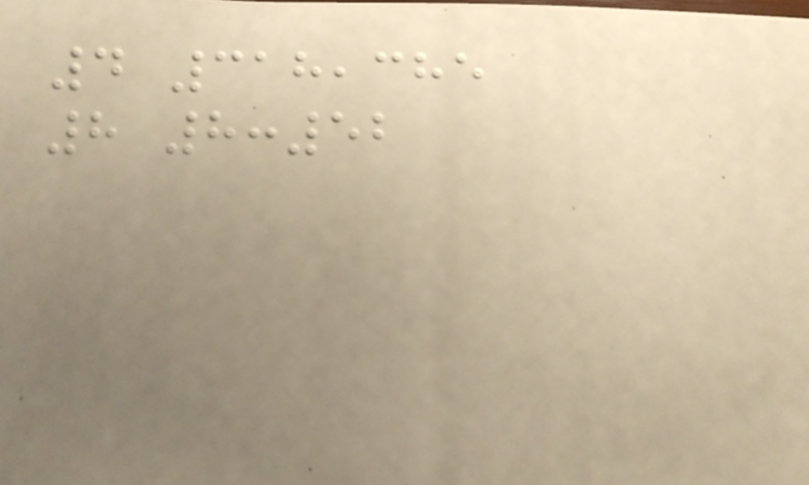4 318,385
8 8:52
